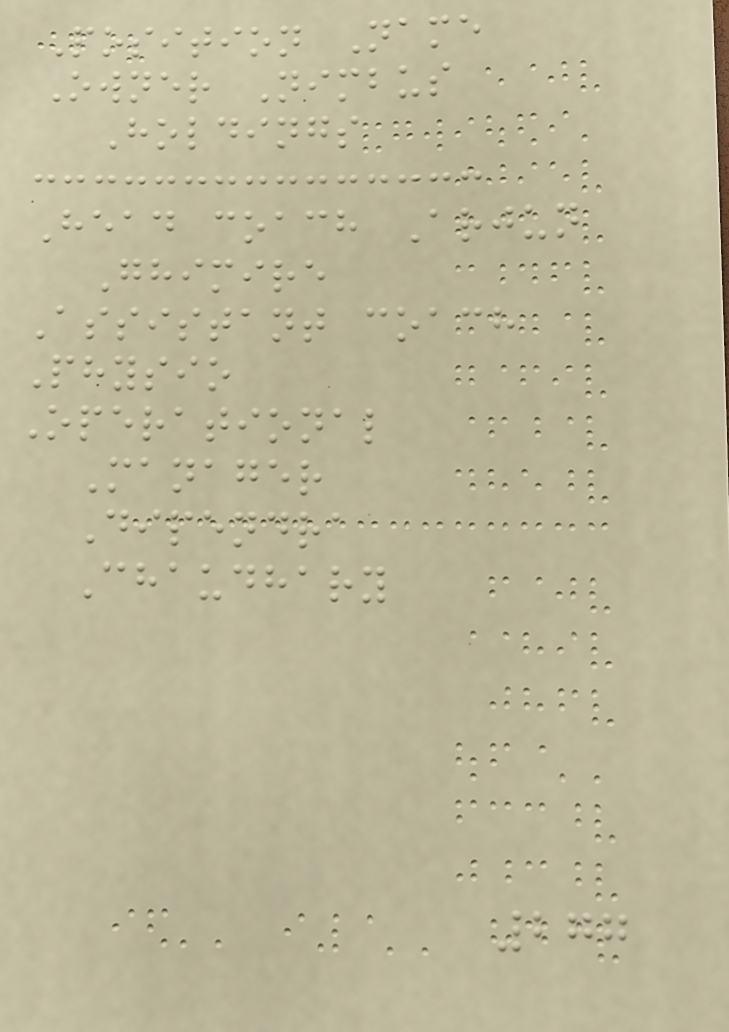Position Name
Owner Nimbus
Holdings
Head coach Arjun
Ghimire
Assistant coach
Physio
Operational
Manager
Dipendra
Chaudhary
277
